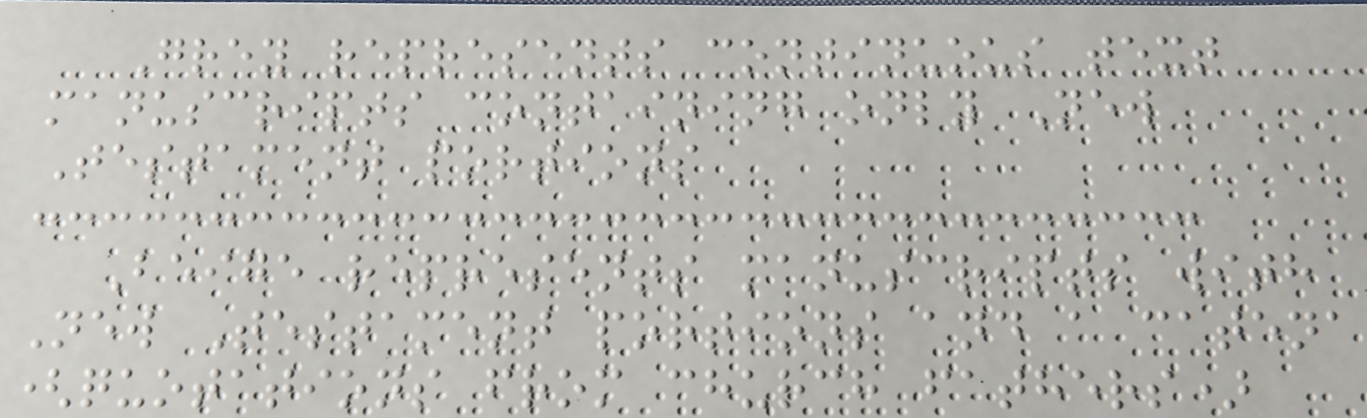Grey represents continuous text
manuscripts containing only New
Testament portions
Beige represents manuscripts with
New Testament portions and a catena
(quotations from church fathers)
